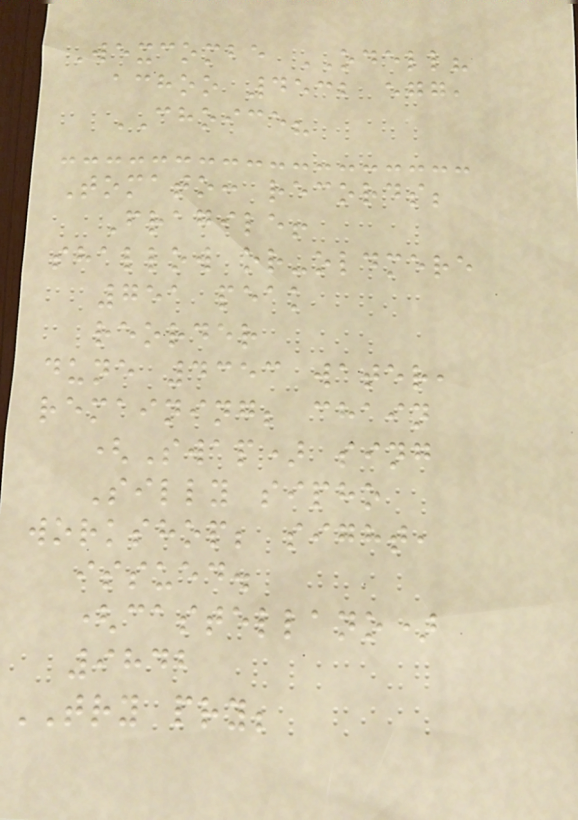Wexcombe ODELL?
achoo 4532 egg,
CHOICE?
Tomato: records;
Fragile!
shallow or-oldmere
751 peak
reorder
dune 4353 water,
remaining; chain
(Swap) sing
Silly sipho
workshop; sight,
issued.
(castellano)
9842
TRY pry;
